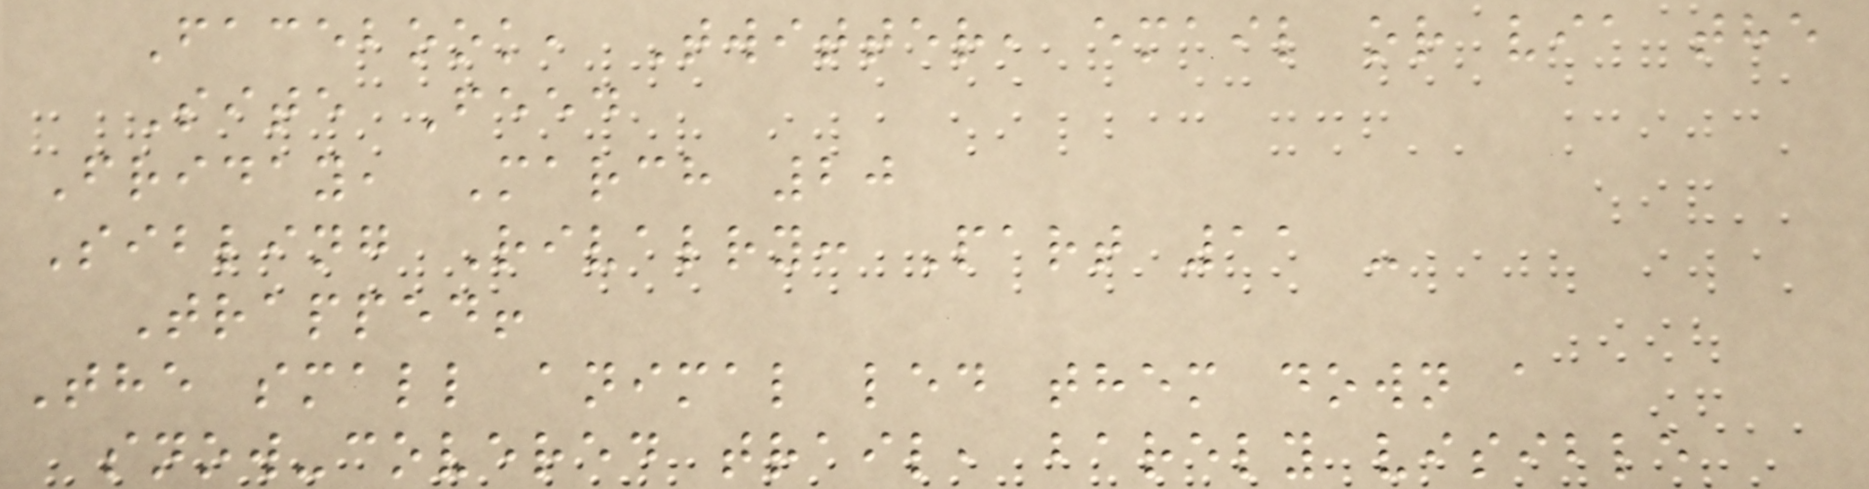Facebook, Twitter, email or via the
Site Feed
Friday, March 20
Sibling Rivalry: Part 11 -
Trapped!
The small animal led them down a
snow-covered trail, barely visible
